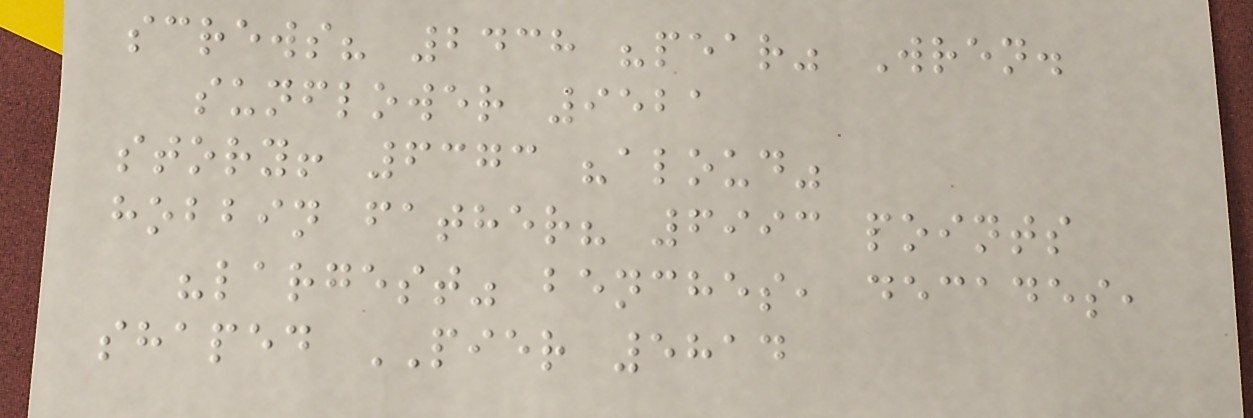screws? 2438 "pear" Wren.
sunflower 9521
story! 6373 "aloud"
hobbin father? 6993 points
"largest" benches, decades,
shaped PIER 5814
